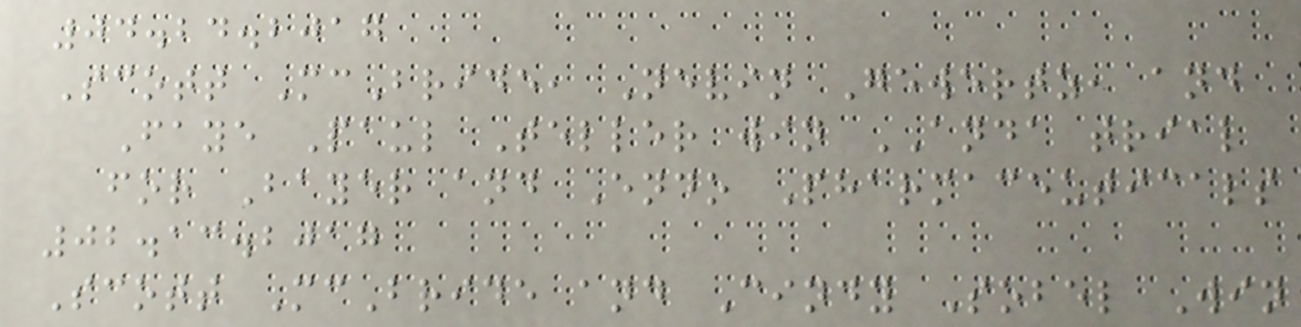04.24.2017
Scott McBride, Nevin Gewertz, and
Faye Paul Teller win ANDA trial
for Bayer and Endo Pharmaceuticals
02.13.2017
Scott McBride and Cindy Sobel Win
